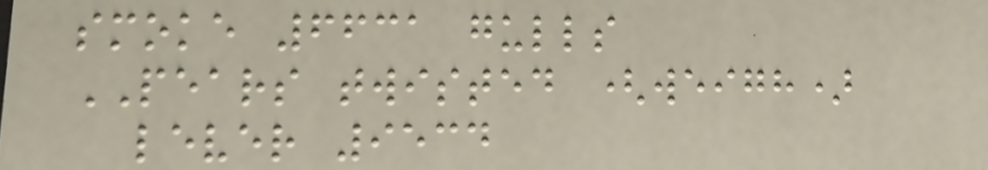smoke 6631 gulls
PEARS twisted (weigh)
lever 9534
